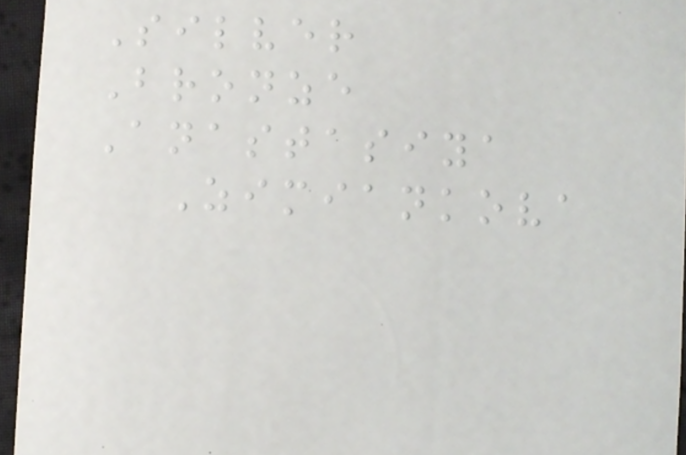Silver
Bronze
Anastasiya
Zimiankova
